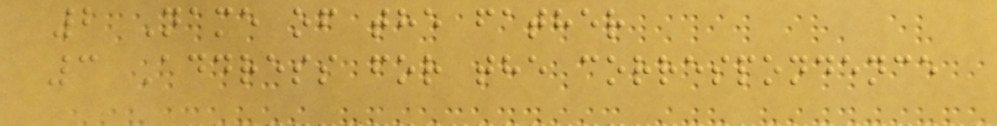2 Name of the father
3 Address for the correspondence
